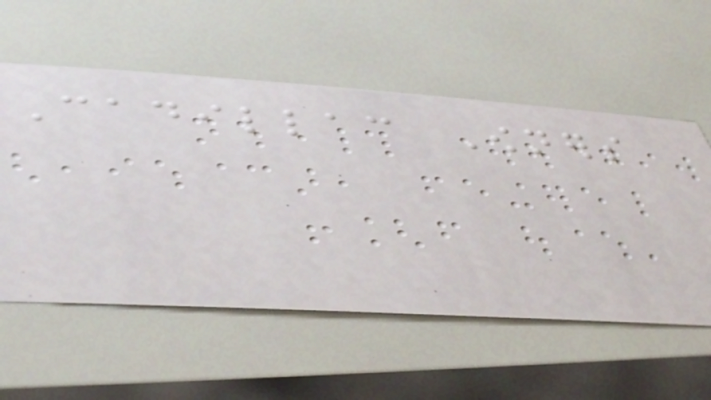Cadillac Owners
